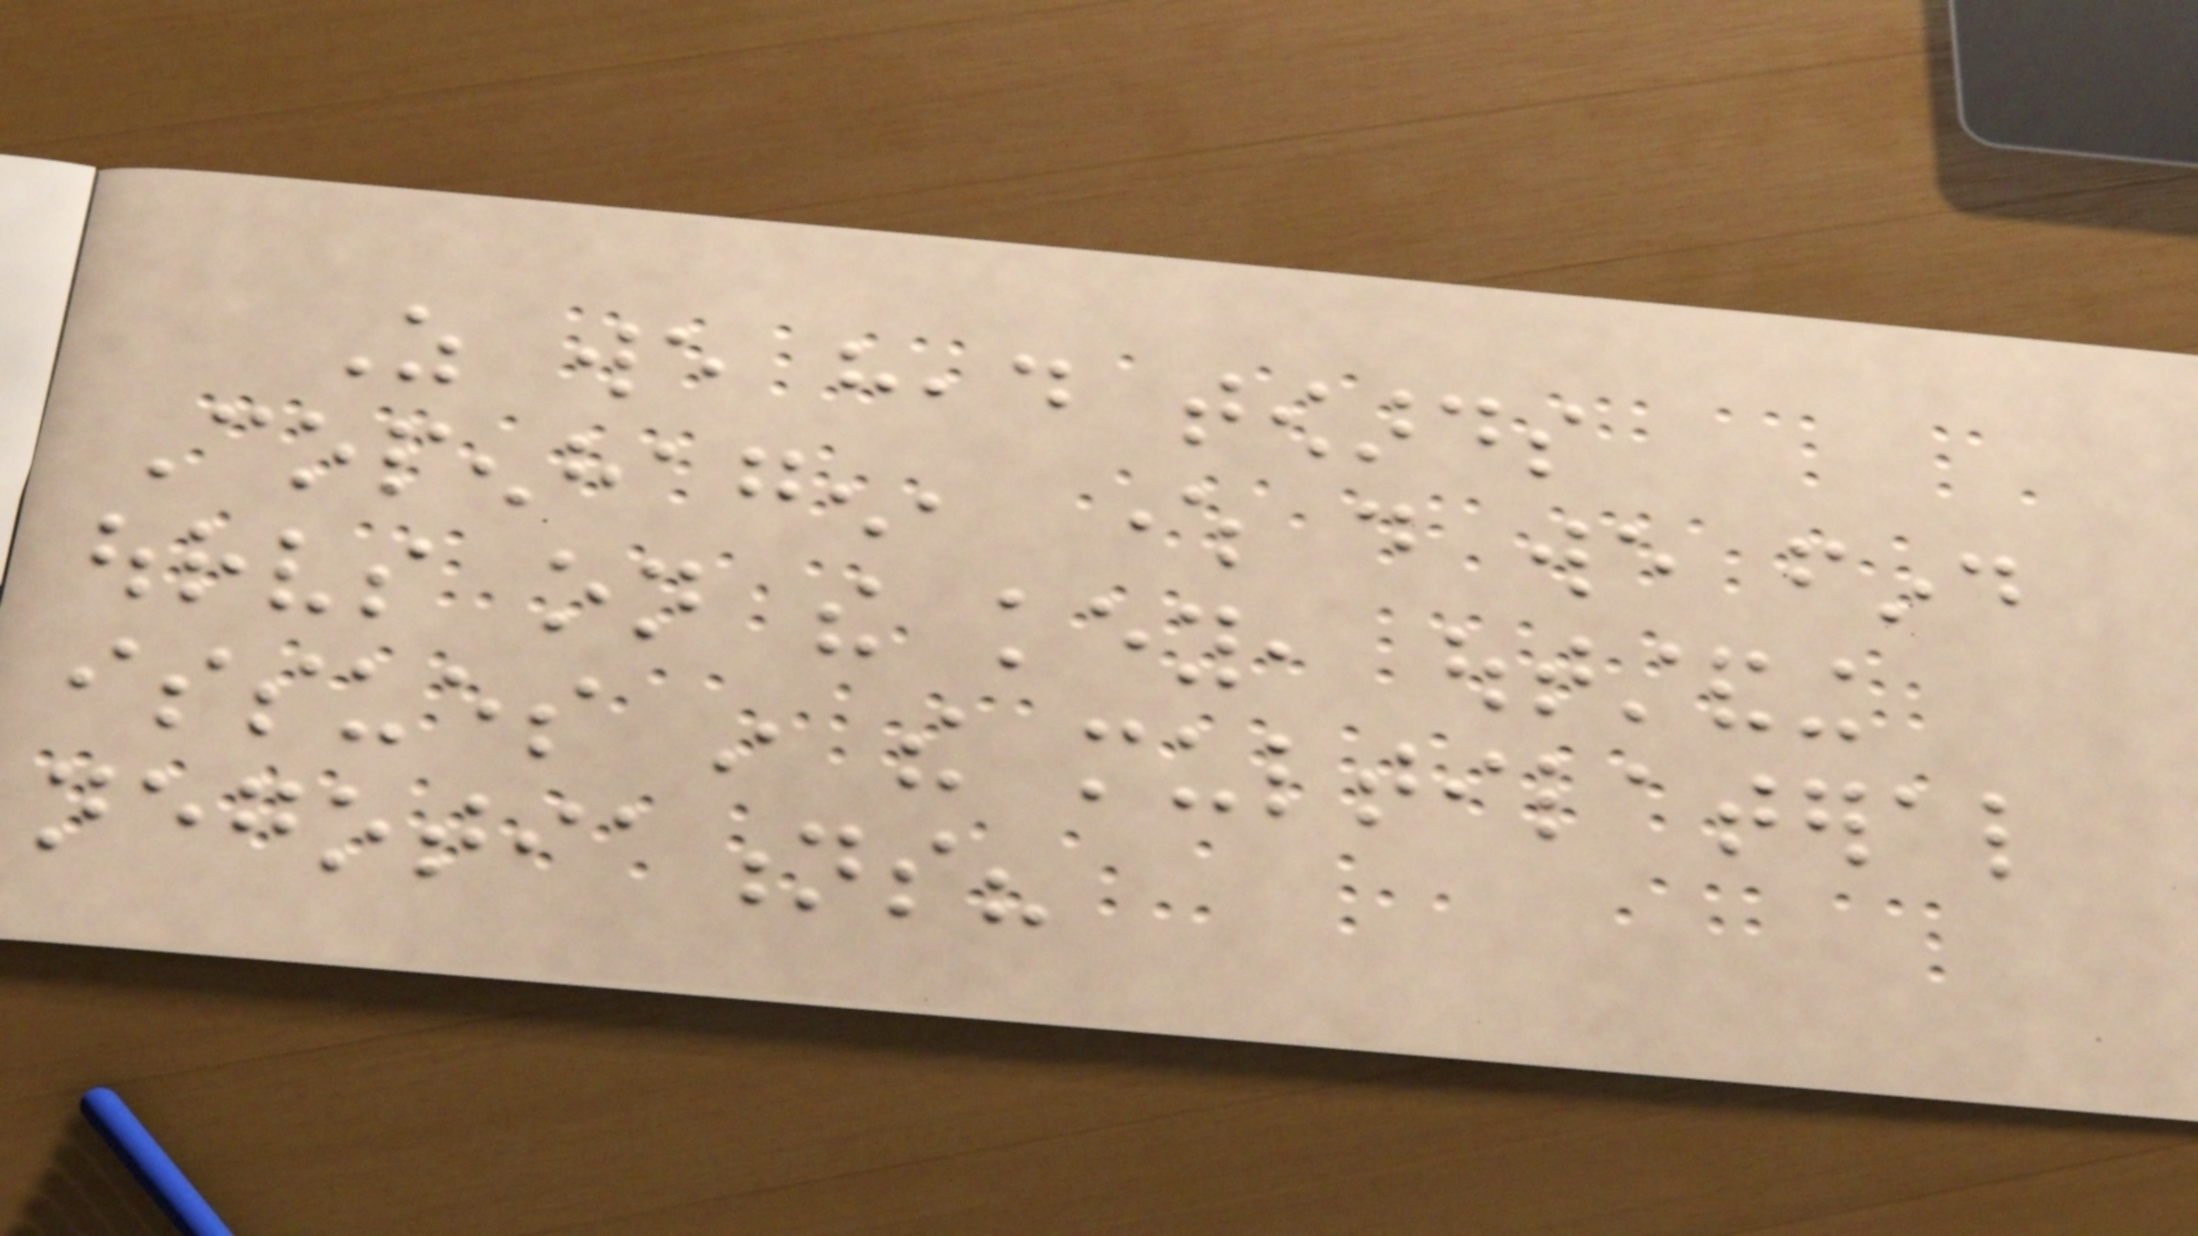As we head towards
Copenhagen, where do we find
ourselves on the key, outstanding
issues in the multilateral
negotiations?
